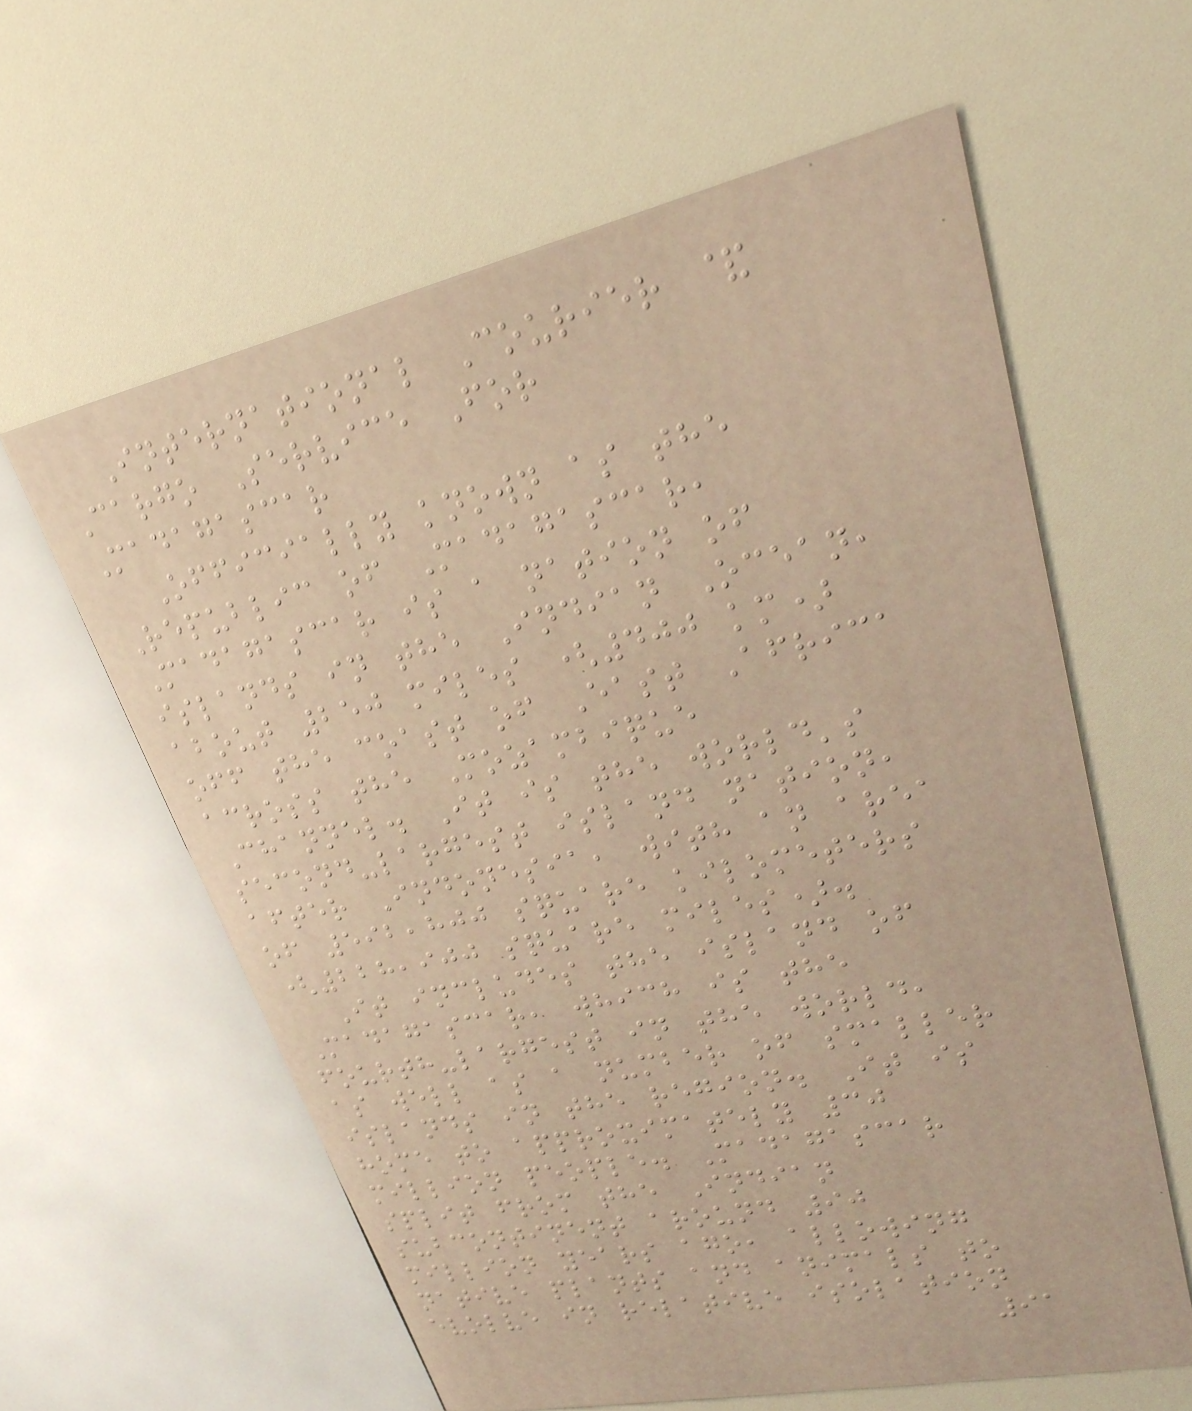International Courier &
Cargo Service For
Madagascar
Officially known as the
Republic of Madagascar,
Madagascar is a nation of
islands in the Indian Ocean,
about 250 miles (400 km)
off the coast of East Africa
across the Mozambique
Channel. It is the world's
second-largest island nation,
after Indonesia, with an area
of 592,800 square kilometers
(228,900 square miles).
It includes the island of
Madagascar, which is the
fourth-largest in the world,
as well as a number of smaller
islands in the region. It is
home to approximately 30
million people. Madagascar
split from the Indian
subcontinent around 90
million years ago, allowing
native plants and animals to
evolve in relative isolation
91
